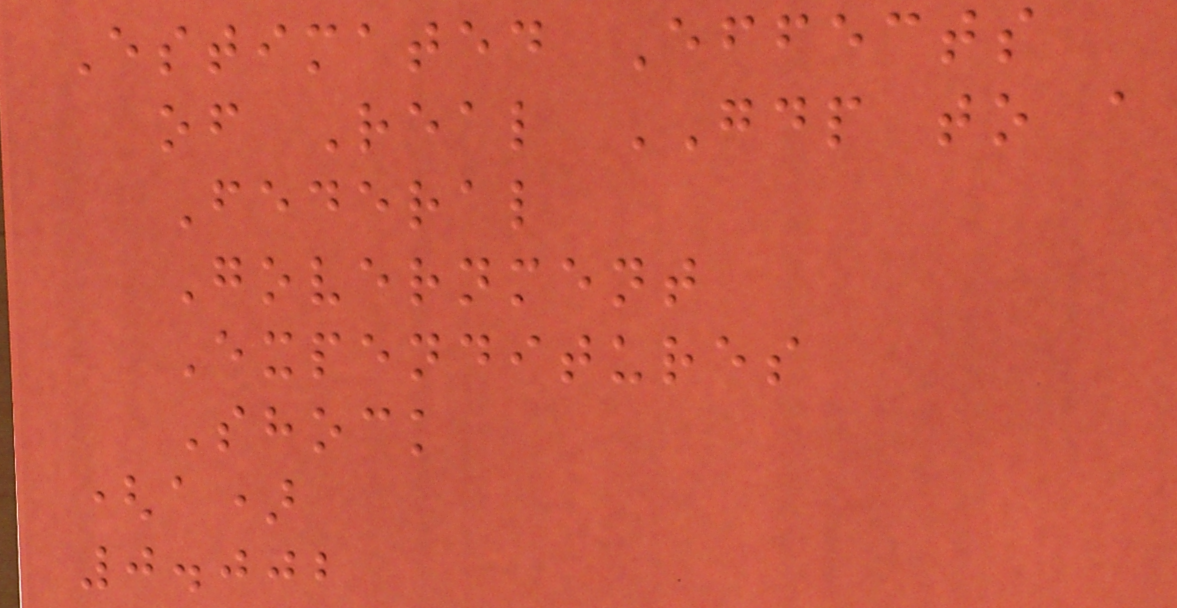Estimated Effects
of Real GDP to a
Federal
Government
Expenditures
Shock
(a)
0.002
